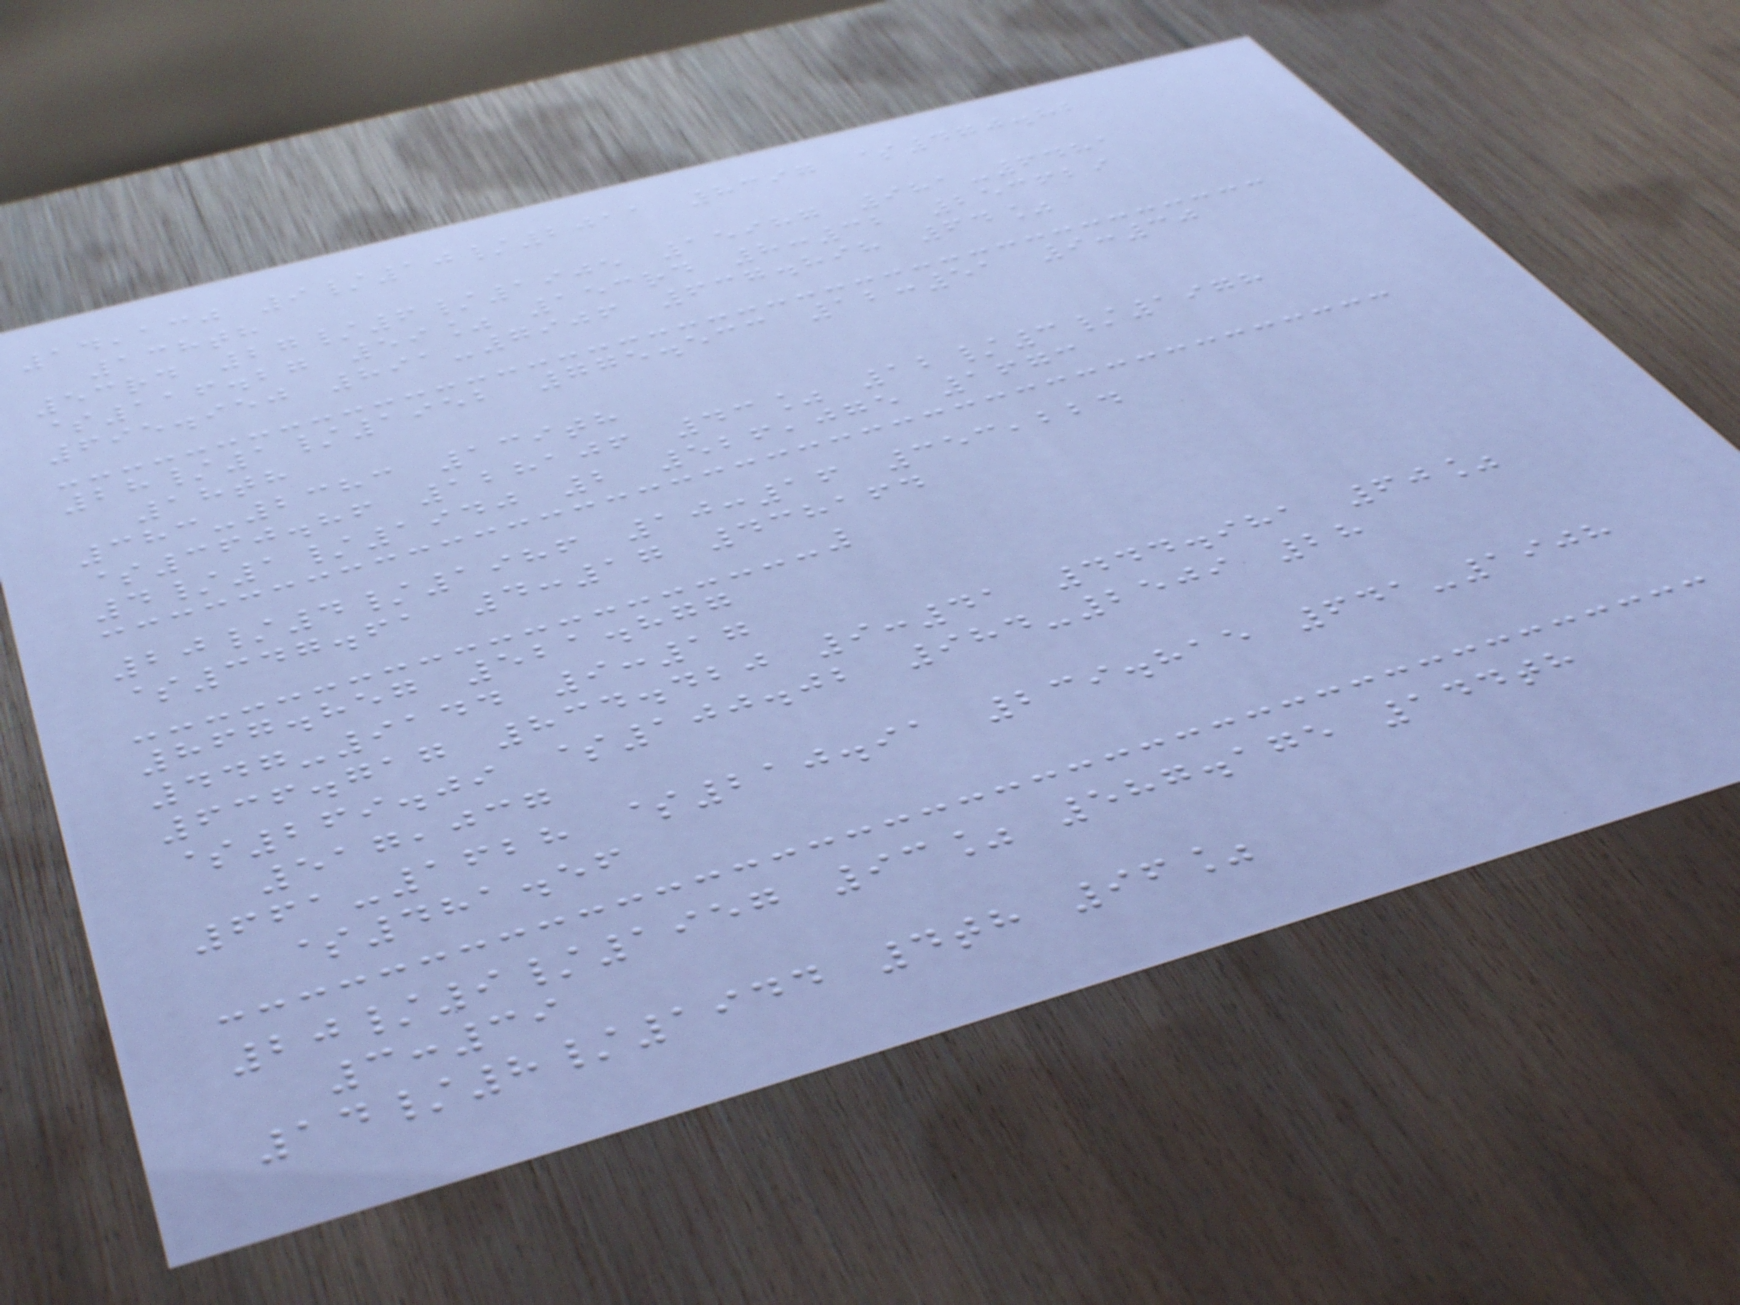14,130 9/10/2011 8397 $470.82
138th
53rd 27/6/1905 15987 981-6481
$116.27 59% 153rd 8:32 253629
695.950 891-7906 637.898 64%
28/1/1952 775.533 12:51 9:30
18th
383-2383 139th
$360.86 128106 43% 12/3/1978
4/1/1940 2 526,075 1673
20/4/1986 10:16 353,224
$347.61 4:17 438164
867.857 521.877
447-9144 9:17
636.717 834.420 9:41 444.981 60%
$269.09 $100.02 984-2509 28
517,037
661-1628 $210.91 239.815 641-1908
$481.56
20/9/1957 93% 587.175 144th
3:39
14/8/1944 4th 96%
